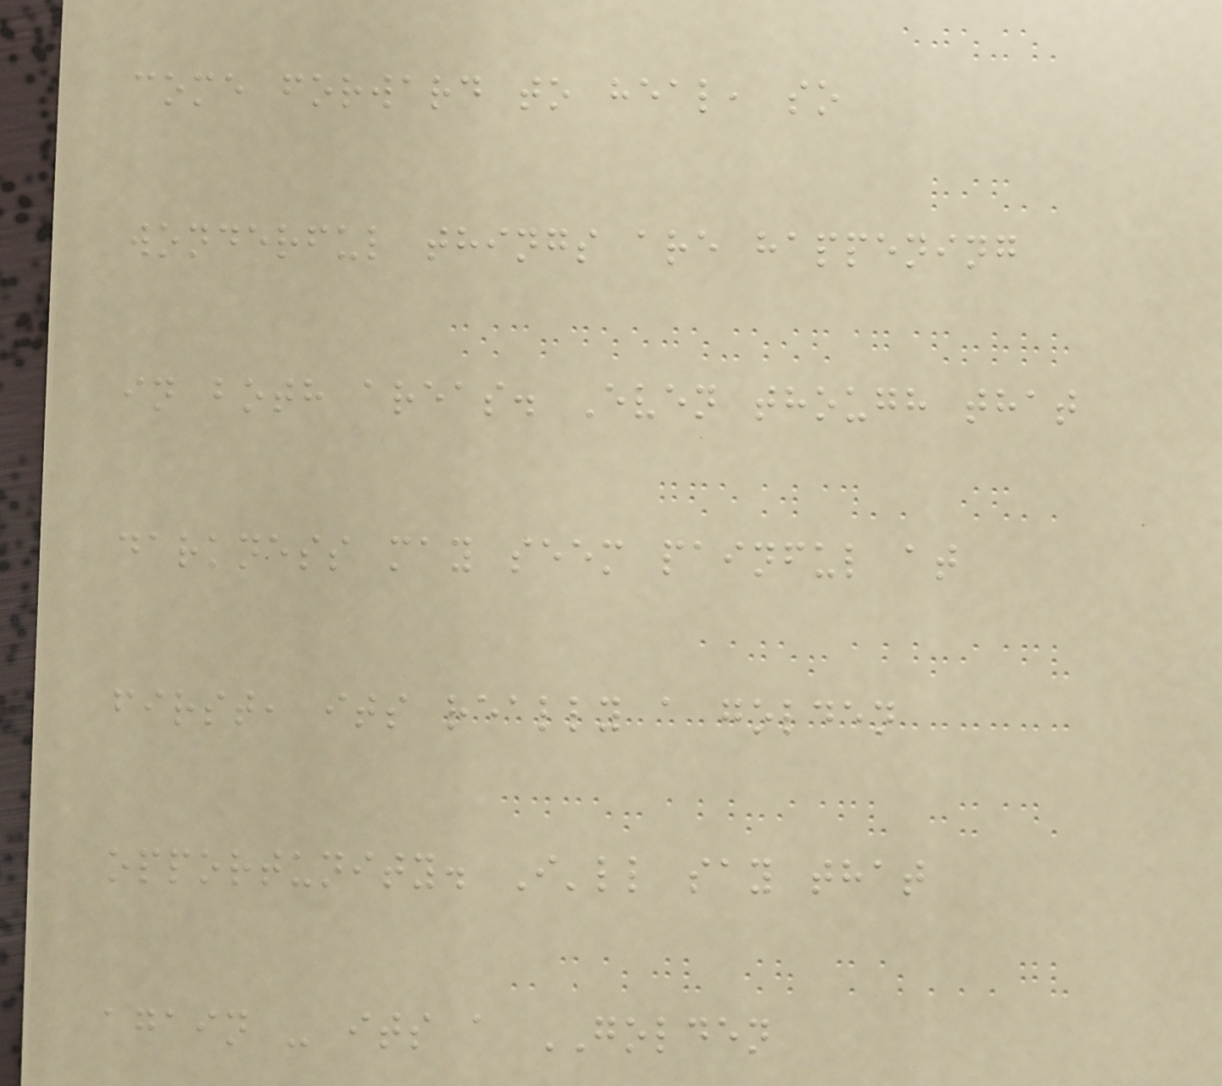come forward to heal, so
wonderful things are happening
in both areas. Even though that
darkness may seem painful at
first, its really a golden
opportunity. I'll say that
again - its a GOLDEN
